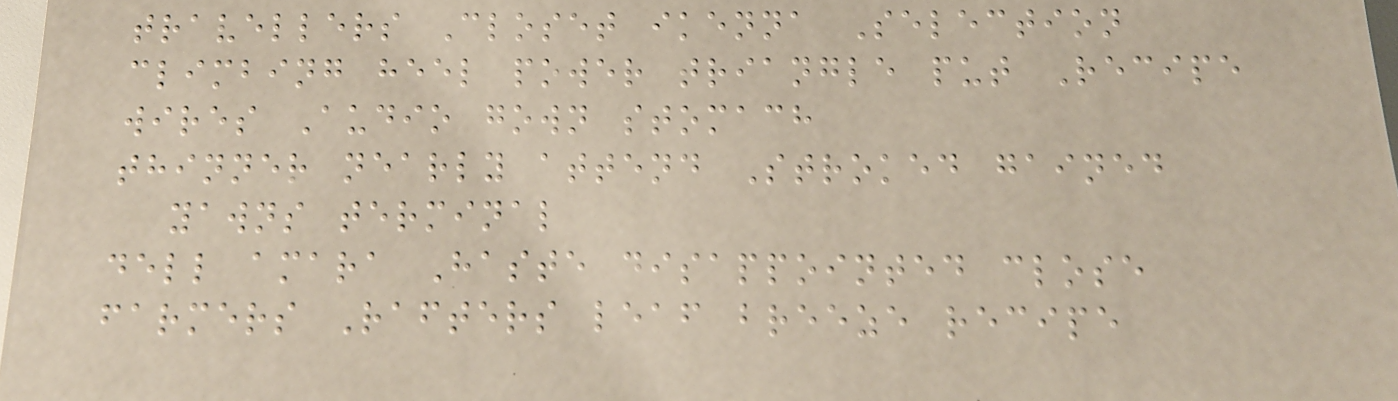travellers Closet ikenna Selection
climbing heel power triangle put Recipe
wires Audio gown stomach
thinner nearly attend Stroked gained
yawns terminal
dell amara Haste disappointed close
farmers Rafters leaf breeze recipe
